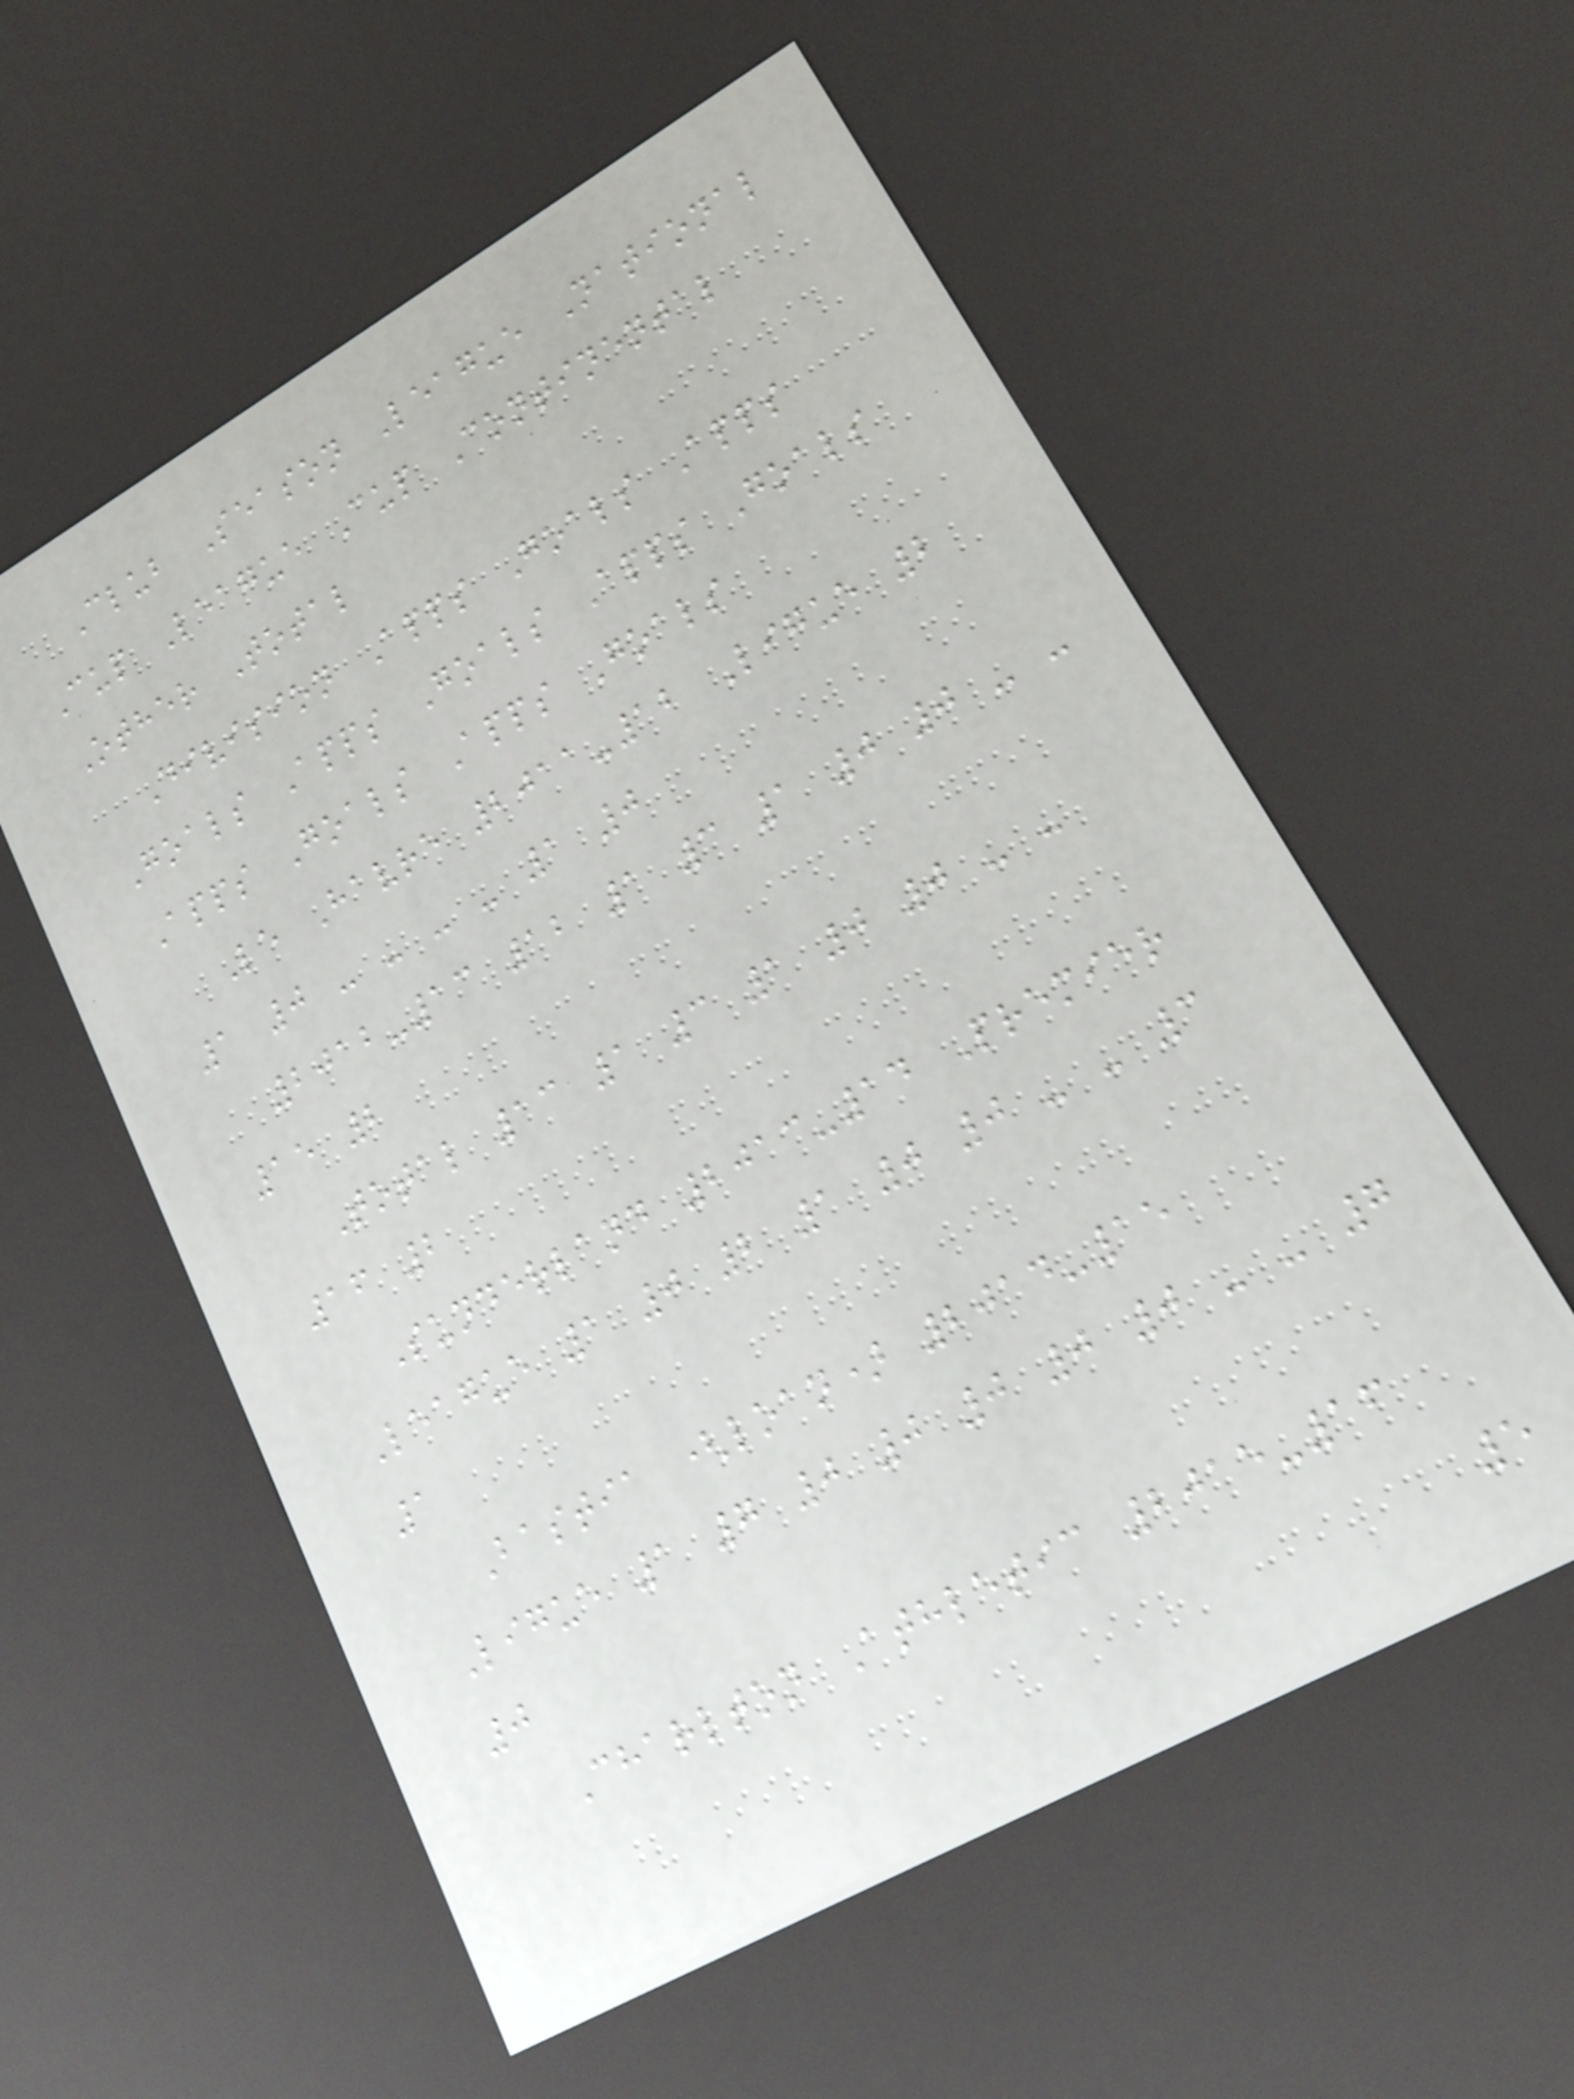Club Season League National
Cup League Cup Continental
Other Total
Division Apps Goals Apps
Goals Apps Goals Apps Goals
Apps Goals Apps Goals
Le Havre 2011-12 Ligue 2
1 0 - - - - 1 0
2012-13 12 1 3 1 0 0 - -
15 2
Total 13 1 3 1 0 0 - -
16 2
Sunderland 2013-14 Premier
League 1 0 2 1 0 0 - - 3
1
Bastia (loan) 2014-15
Ligue 1 7 0 0 0 0 0 - - 7
0
Charlton Athletic 2015-16
5
